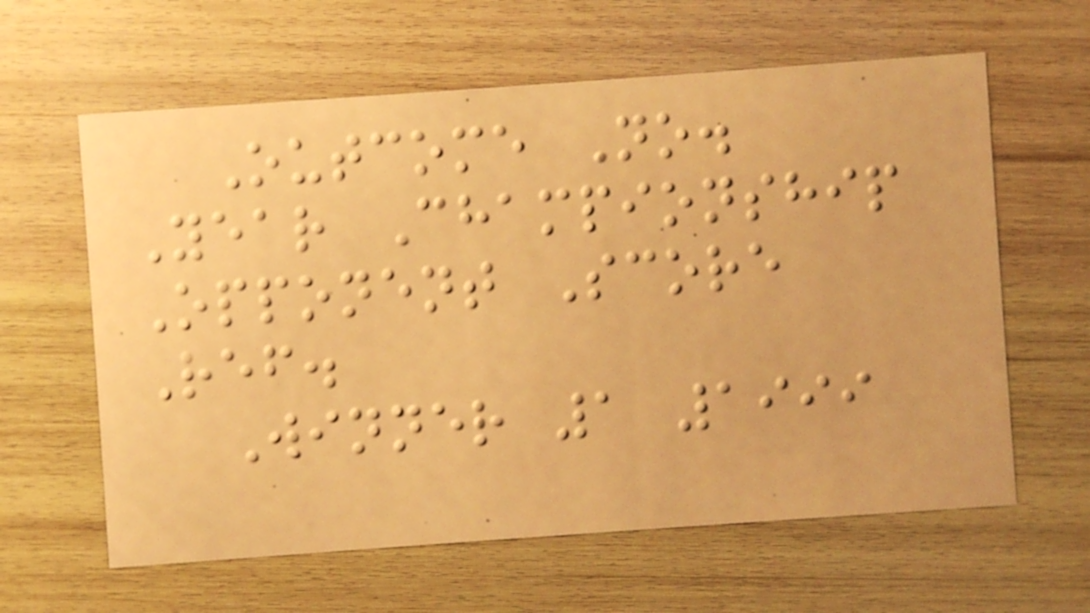Outcome No.
Year Championship
Opponent Score
Ref.
Winner 1 1999
